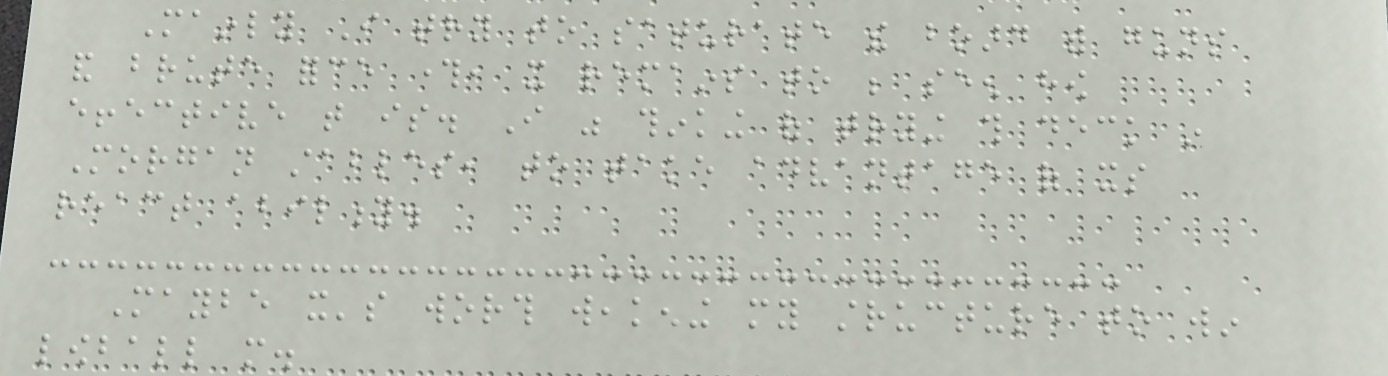Mainly I try to saturate the board with guns
and brute force through, it remains to be seen how
effective that is. I was thinking of trying this deck in
Morgan stables, to take advantage of its
react ability.
Maybe it's worth weakening my structure to win
lowball more.
